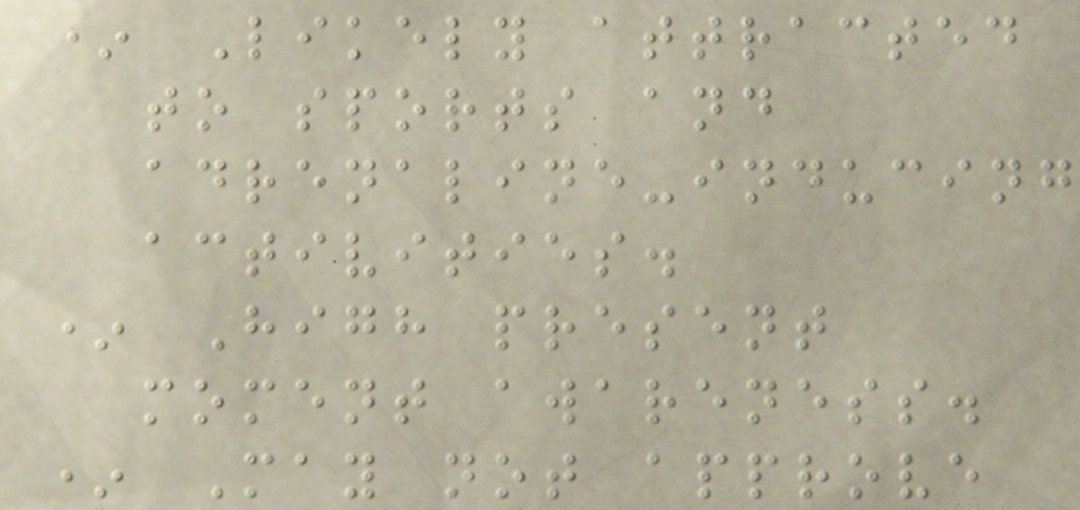* Likely attracted
to sports and
adrenaline-inducing
activities.
* High present
moment awareness.
* May not approve
